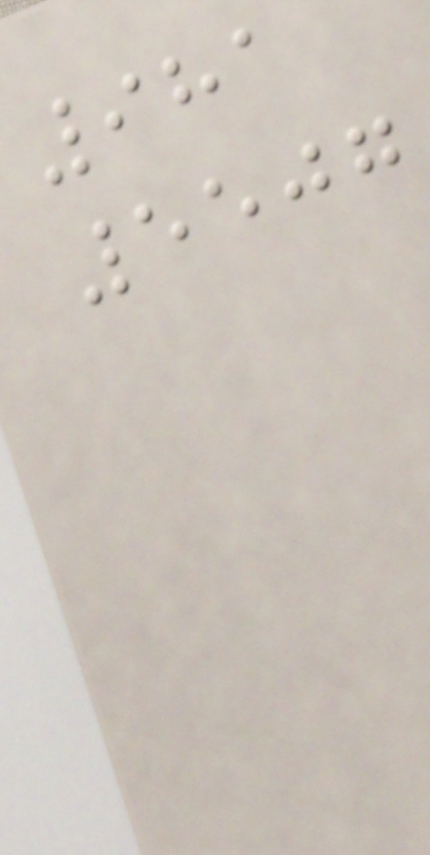981
5507
